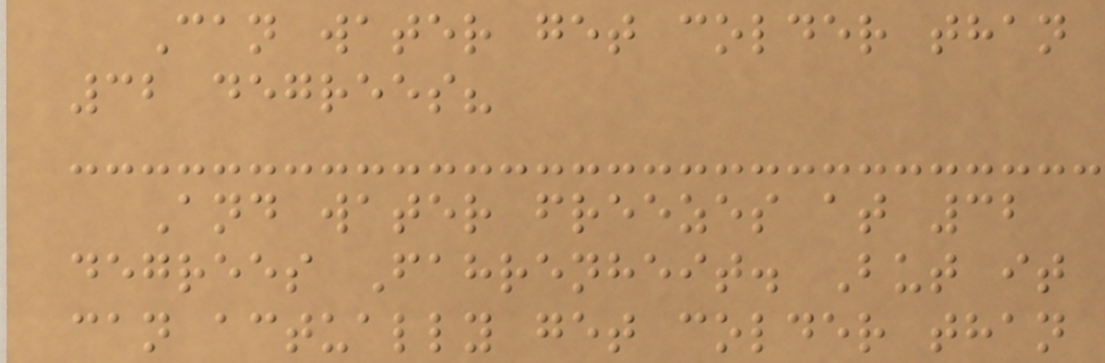Can water get colder than
32 degrees?
And water freezes at 32
degrees Fahrenheit. But it
can actually get colder than
